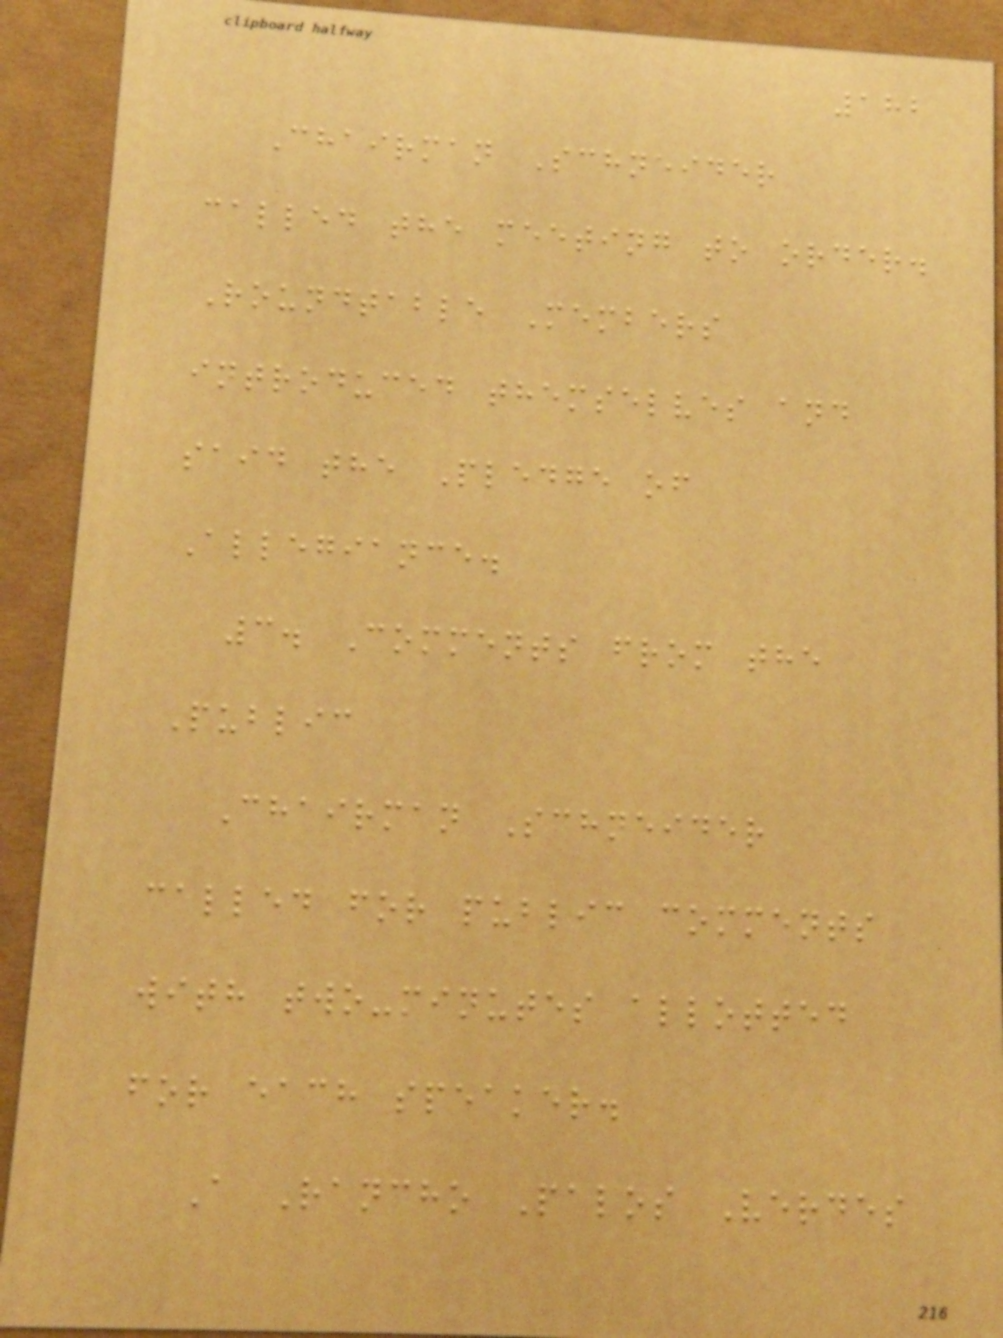182
Chairman Schneider
called the meeting to order.
Roundtable Members
introduced themselves and
said the Pledge of
Allegiance.
3. Comments from the
Public
Chairman Schneider
called for public comments
with two-minutes allotted
for each speaker.
A Rancho Palos Verdes
